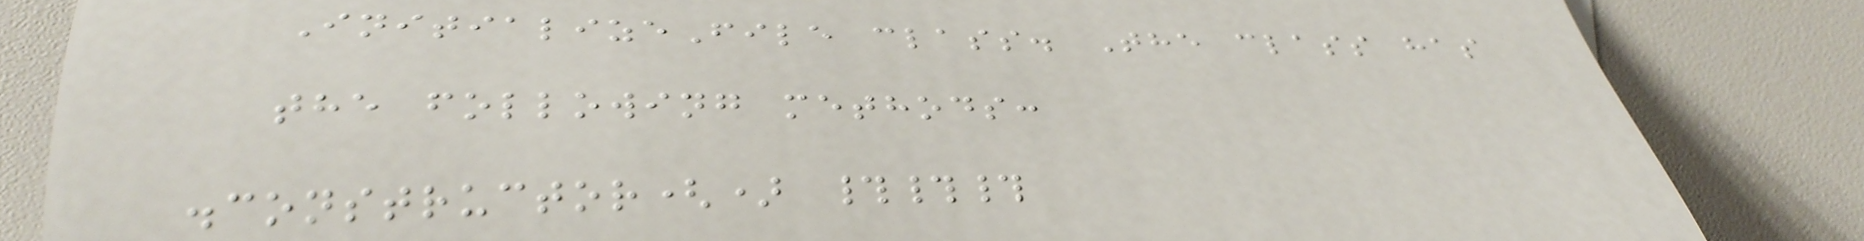InitializeFile class. The class has
the following methods:
.constructor() ###
